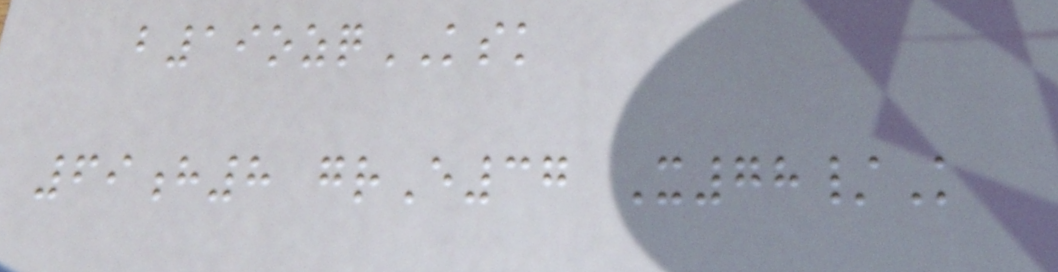b19ozqKSK
69h8 grE37 X78/K
